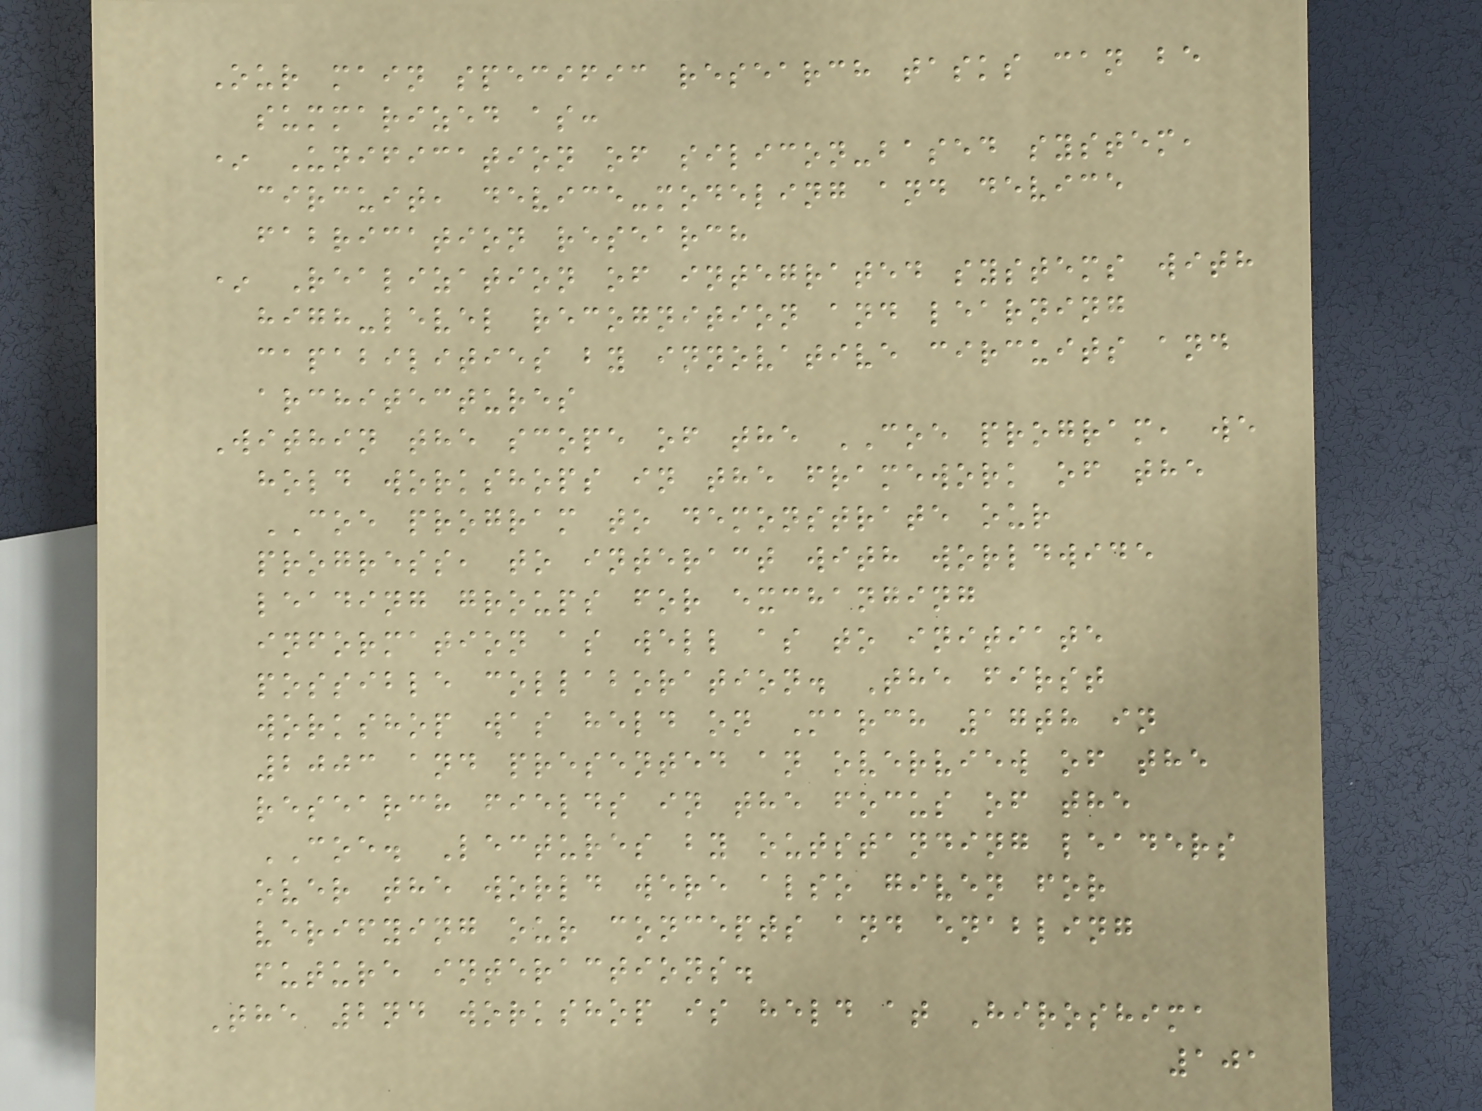Our main specific research tasks can be
summarized as:
* Unification of silicon-based system,
circuit, device-modeling and device
fabrication research
* Realization of integrated systems with
high-level recognition and learning
capabilities by innovative circuits and
architectures
Within the scope of the COE program, we
hold workshops in the framework of the
COE program to demonstrate our
progress, to interact with worldwide
leading groups for exchanging
information as well as to initiate
possible collaboration. The first
workshop was held on March 17th in
2003 and presented an overview of the
research fields in the focus of the
COE. Lectures by outstanding leaders
over the world were also given for
verifying our concepts and enabling
future interactions.
The 2nd workshop is held at Hiroshima
101
